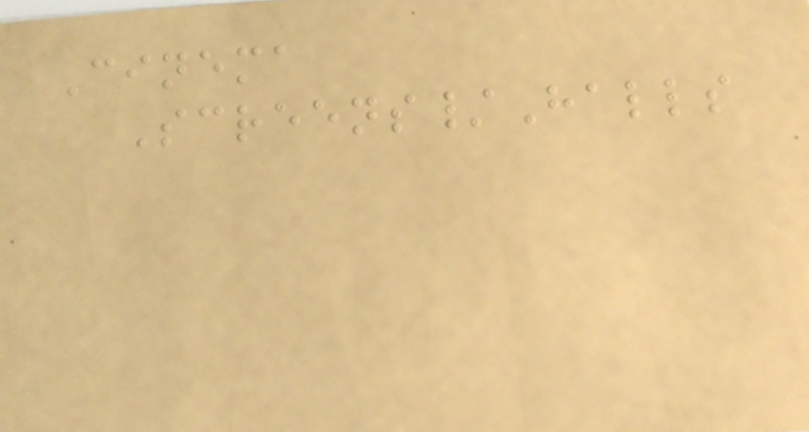Cinema
Screens/Halls
